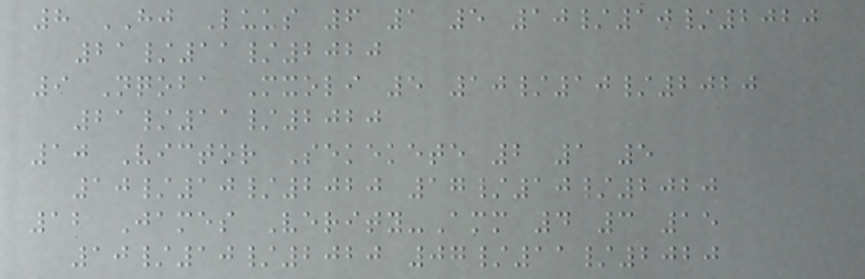8 HJ Luus 6 1 5 10/10/2020
21/11/2020
9 Nqoba Mxoli 5 10/10/2020
21/11/2020
10 Victor Sekekete 2 1 5
10/10/2020 17/10/2020
12 James Verity-Amm 4 3 15
10/10/2020 07/11/2020
